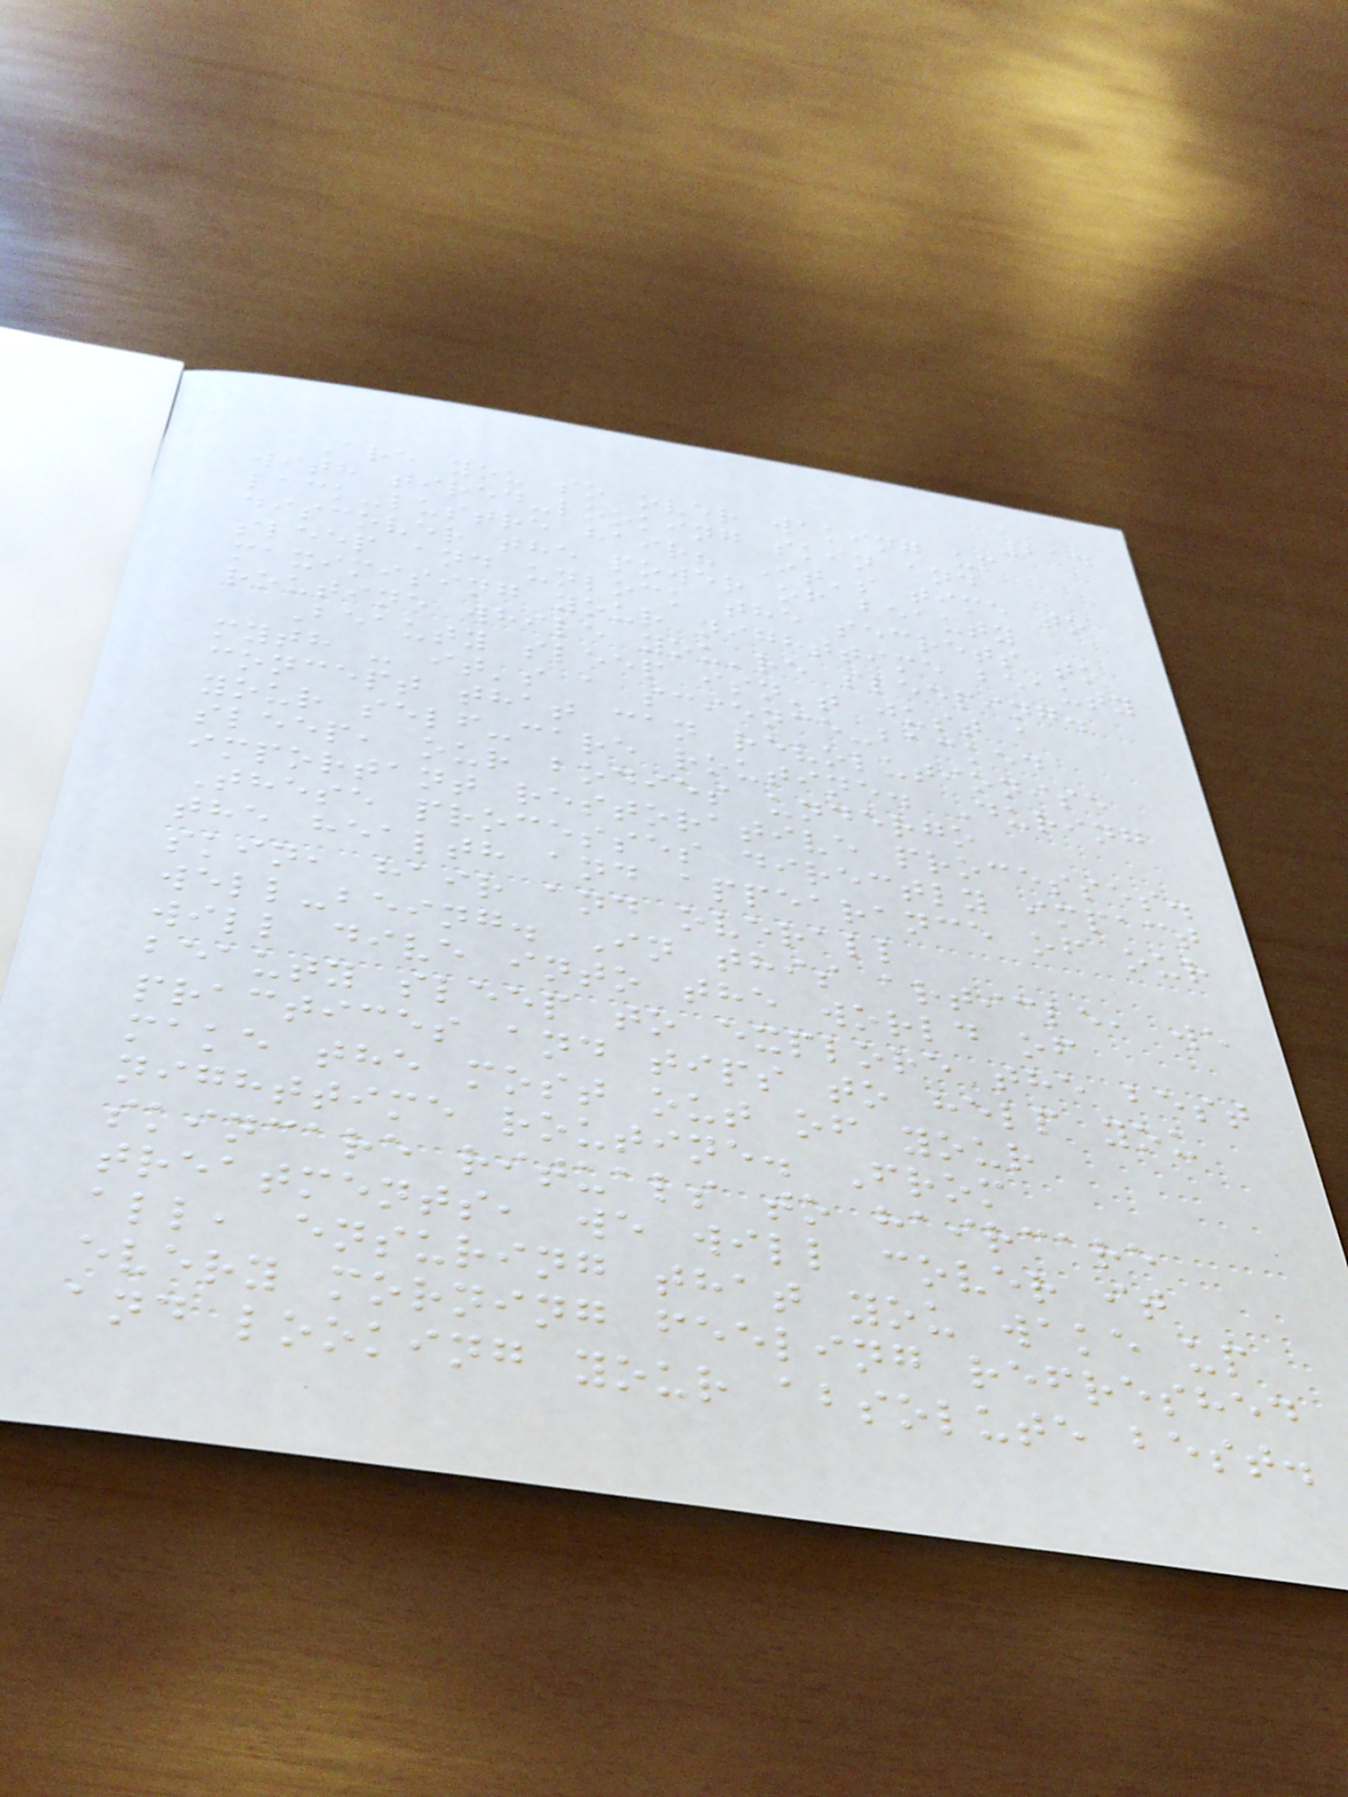214
Are you so over waking up
with tired-looking skin and
lack-lustre hair? It's time to
discover the power of beauty
sleep and unlock the secrets to
maximising your nighttime beauty
routine while you're sleeping.
Beauty sleep isn't just a
myth - it's a science-backed
concept that can revolutionise
your self-care routine. During
sleep, our bodies undergo
important restorative processes.
These processes directly impact
the health and appearance of our
skin, hair and overall
well-being. In this article, we
will dive into the world of
beauty sleep to explore the best
practices and tips to help you
make the most out of your
nighttime routine. From
skincare rituals to haircare
treatments, we will cover it
all, ensuring that you wake up
every morning feeling refreshed
and looking your absolute best.
